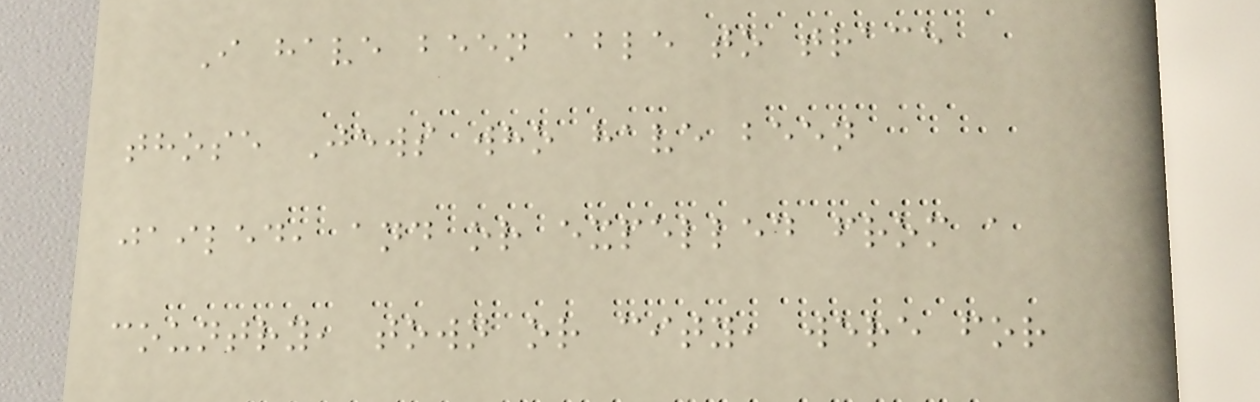I have been able to trace
those Jews who have been
jailed, and or expelled from a
country, town or city, were for
